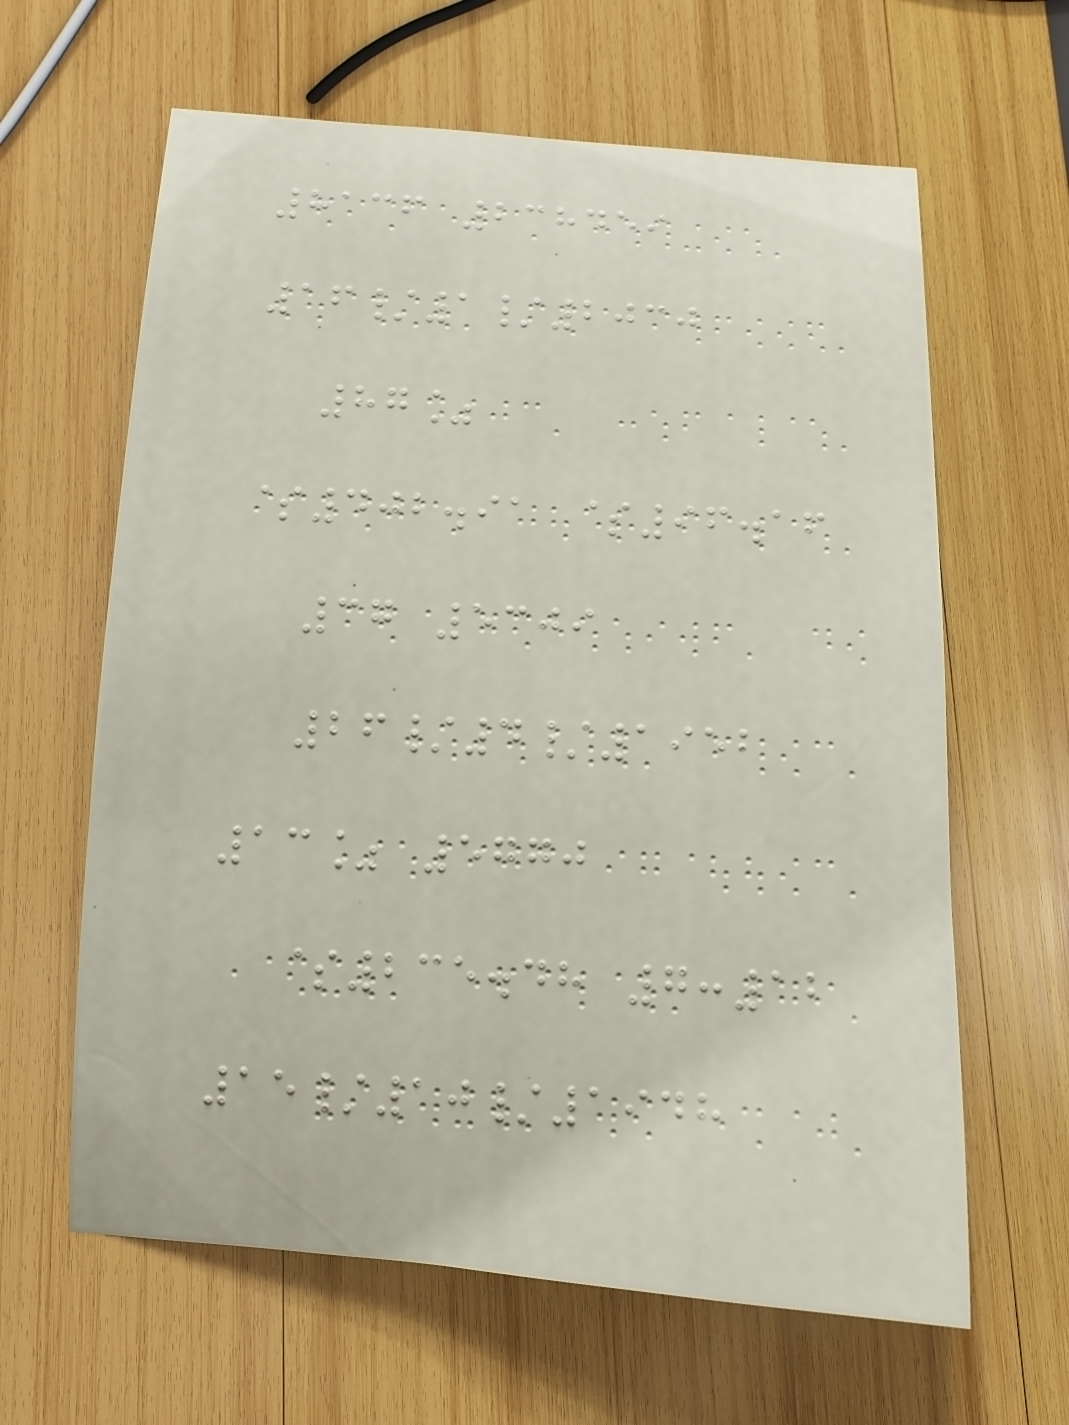8136 238459
16/1/2030
87%
$402.91 $96.16
37 5309
26/4/1952
13% 5770
$235.48 7:12
15/10/1948
